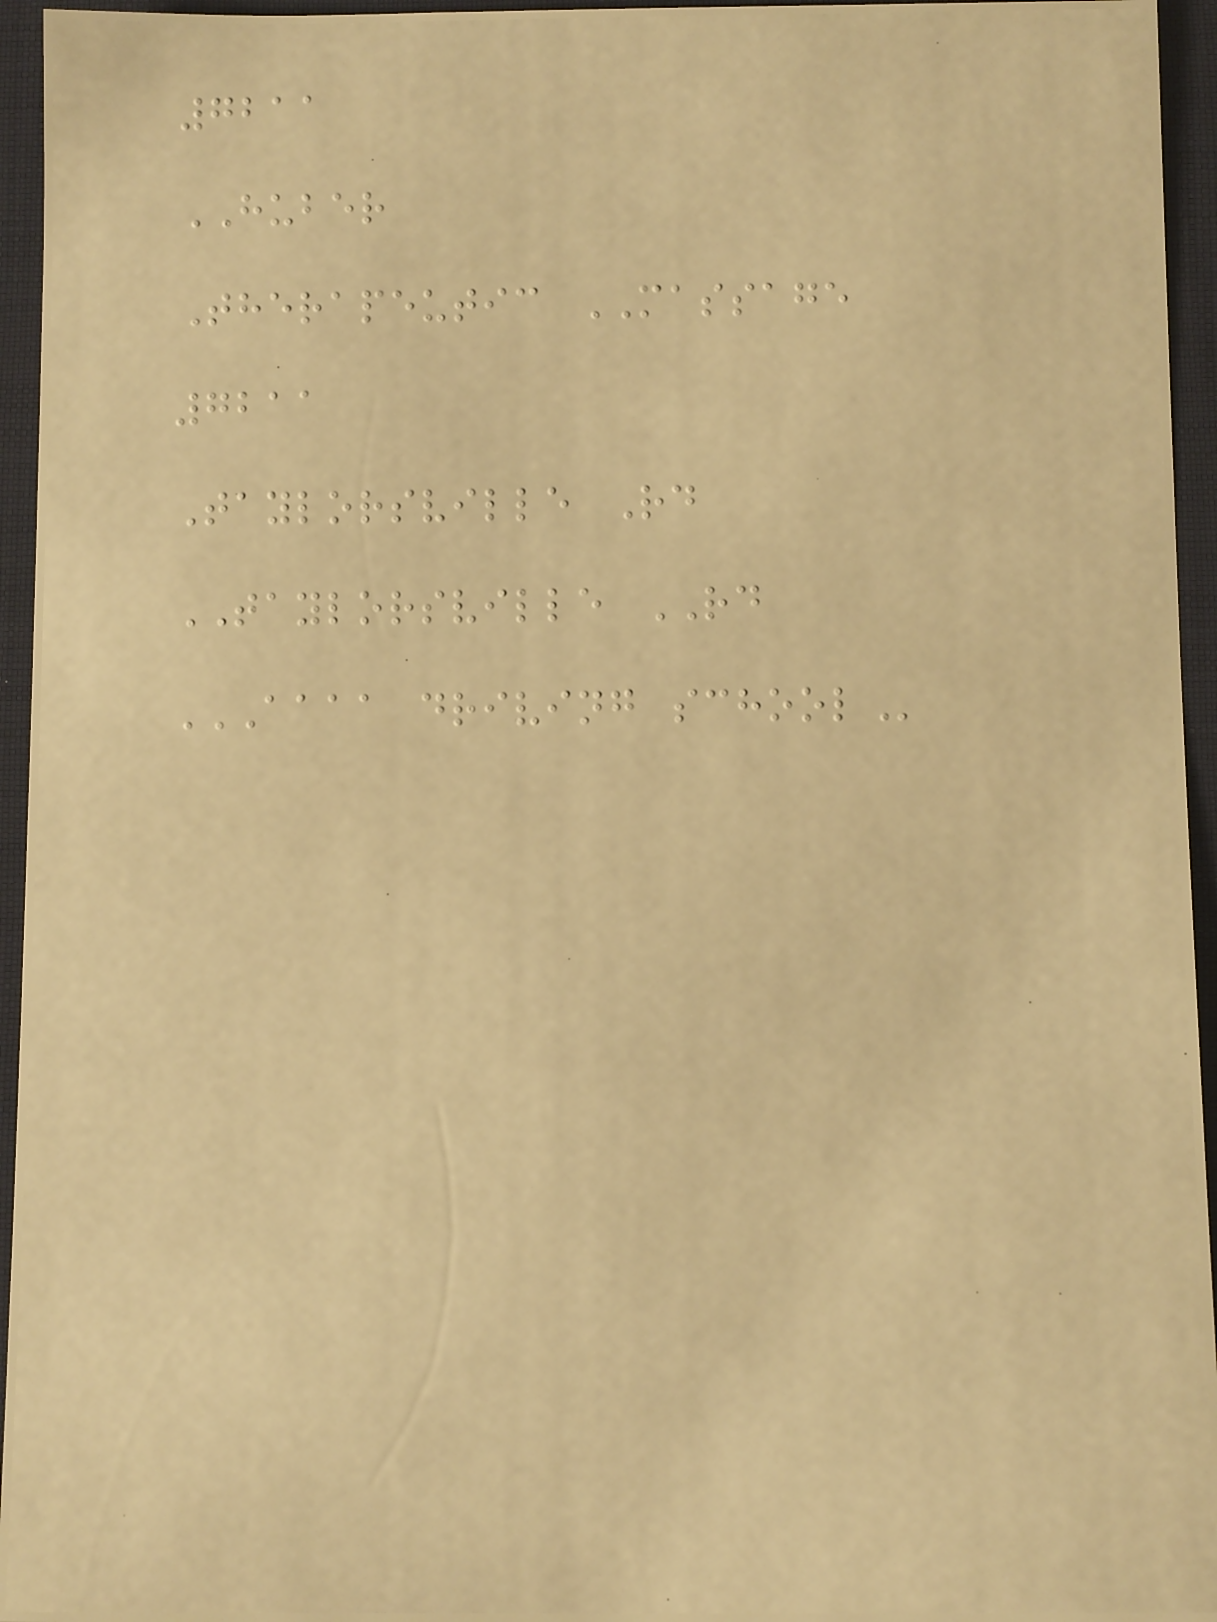7211
HUBER
Therapeutic MASSAGE
7211
Taylorsville Rd
TAYLORSVILLE RD
AAAA DRIVING SCHOOL
